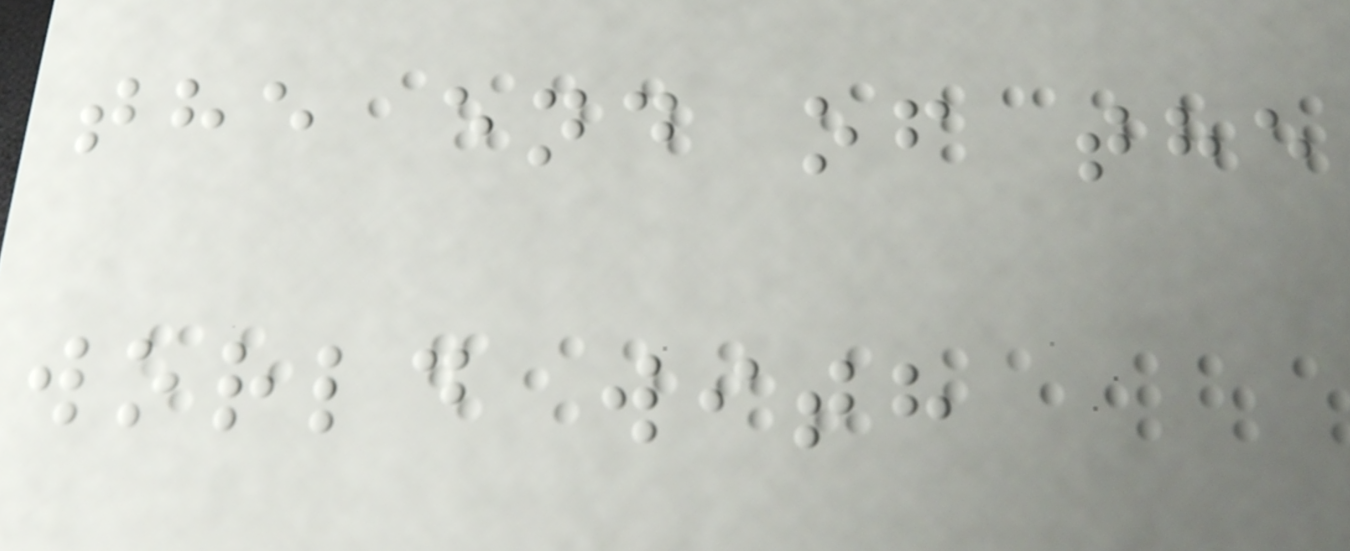the end of the
world with
